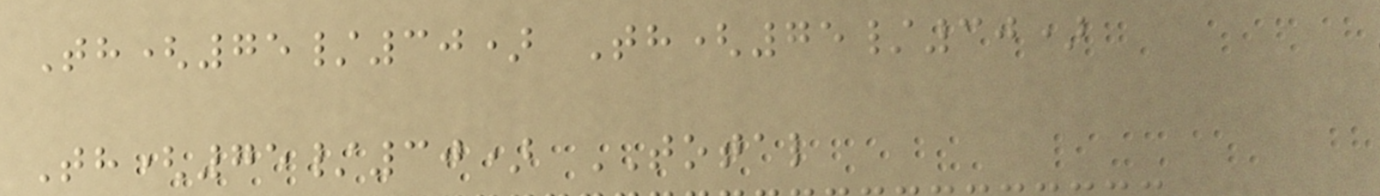Th(75/30) Th(75/30)
Th(75/30) TOTAL
